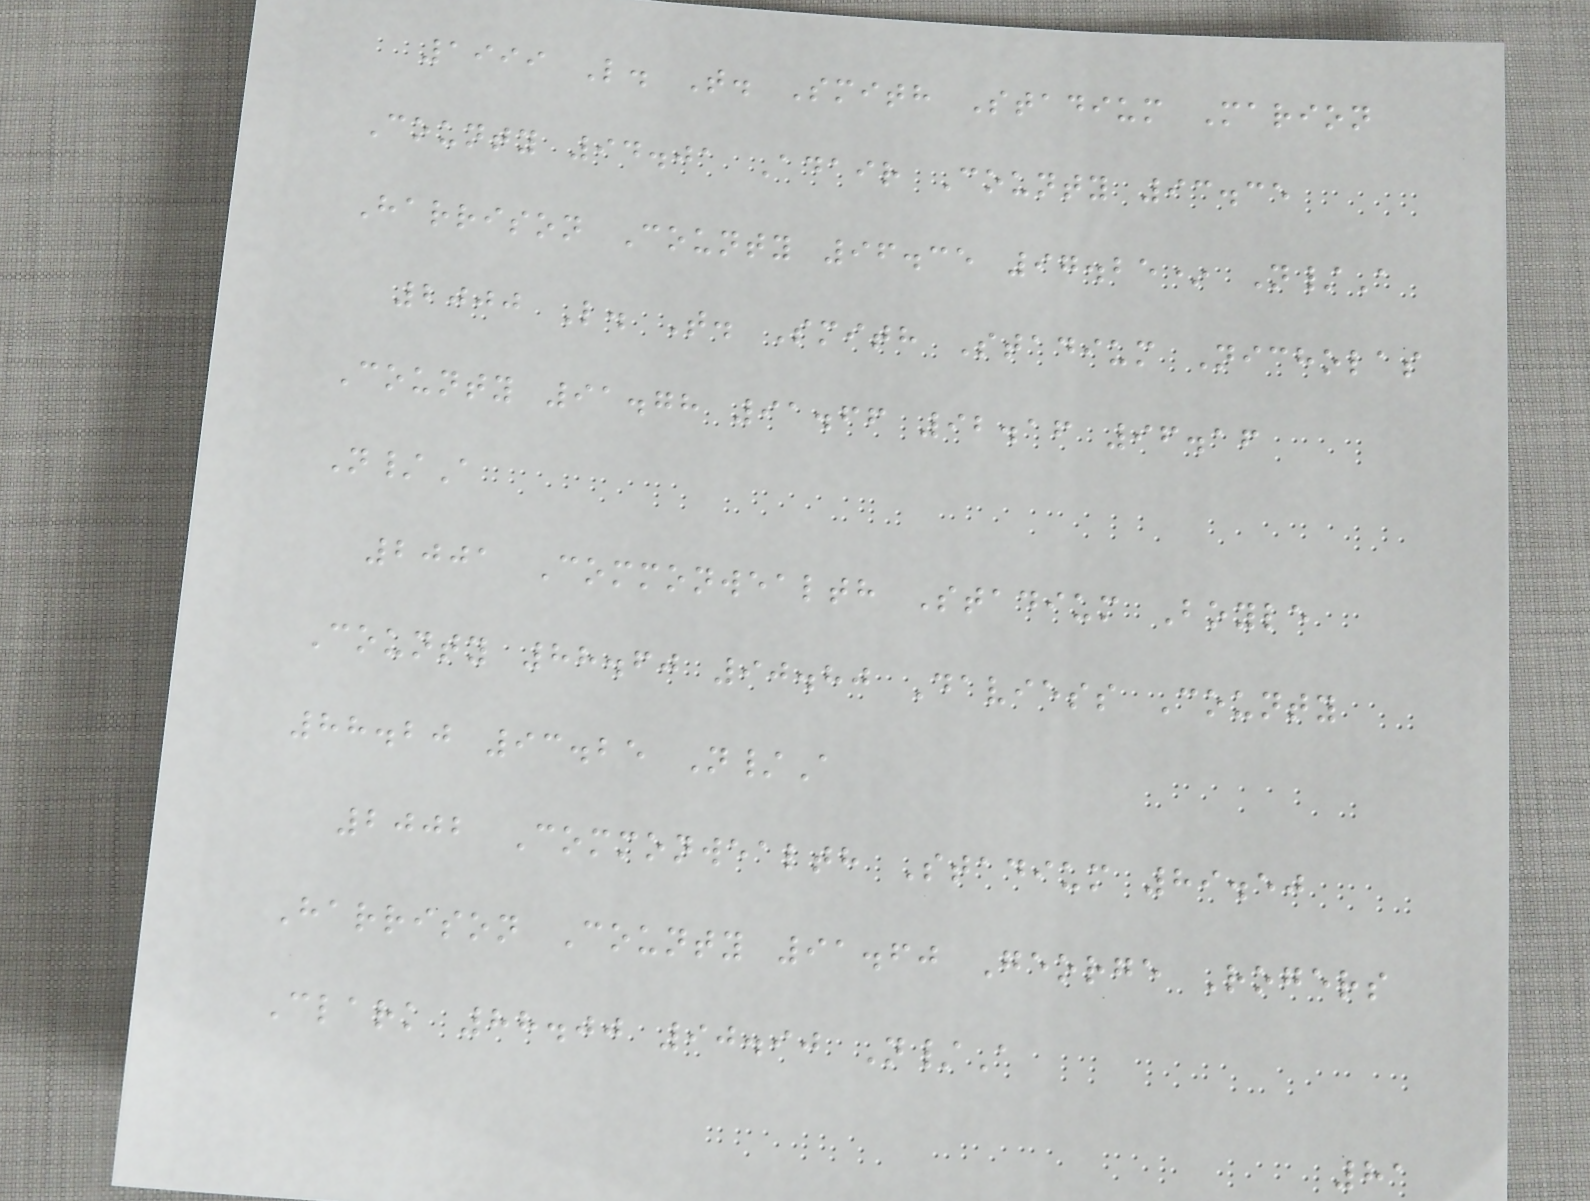1999 L. T. Smith Stadium Marion
County 94.01 Adair County 93.35
Harrison County 96.35 97.25* N/A
2000 L. T. Smith Stadium Nicholas
County 91.78 91.66 92.16 96.16
N/A
2001 Commonwealth Stadium Boyle
County 88.60 90.80 Daviess County
88.20 93.25 N/A
2002 Commonwealth Stadium 89.50
Harrison County 91.60 George Rogers
Clark 88.00 90.90 N/A
81
